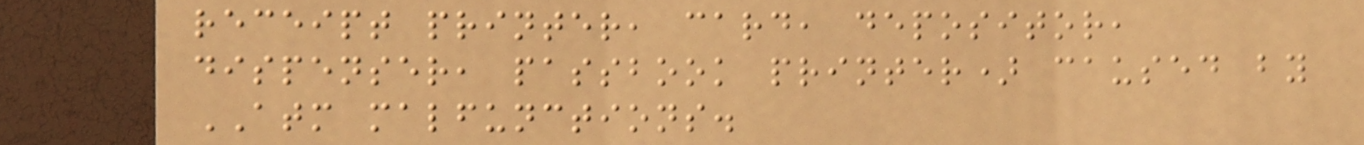receipt printer, card, depositor,
dispenser, passbook printer) caused by
ATM malfunctions.
